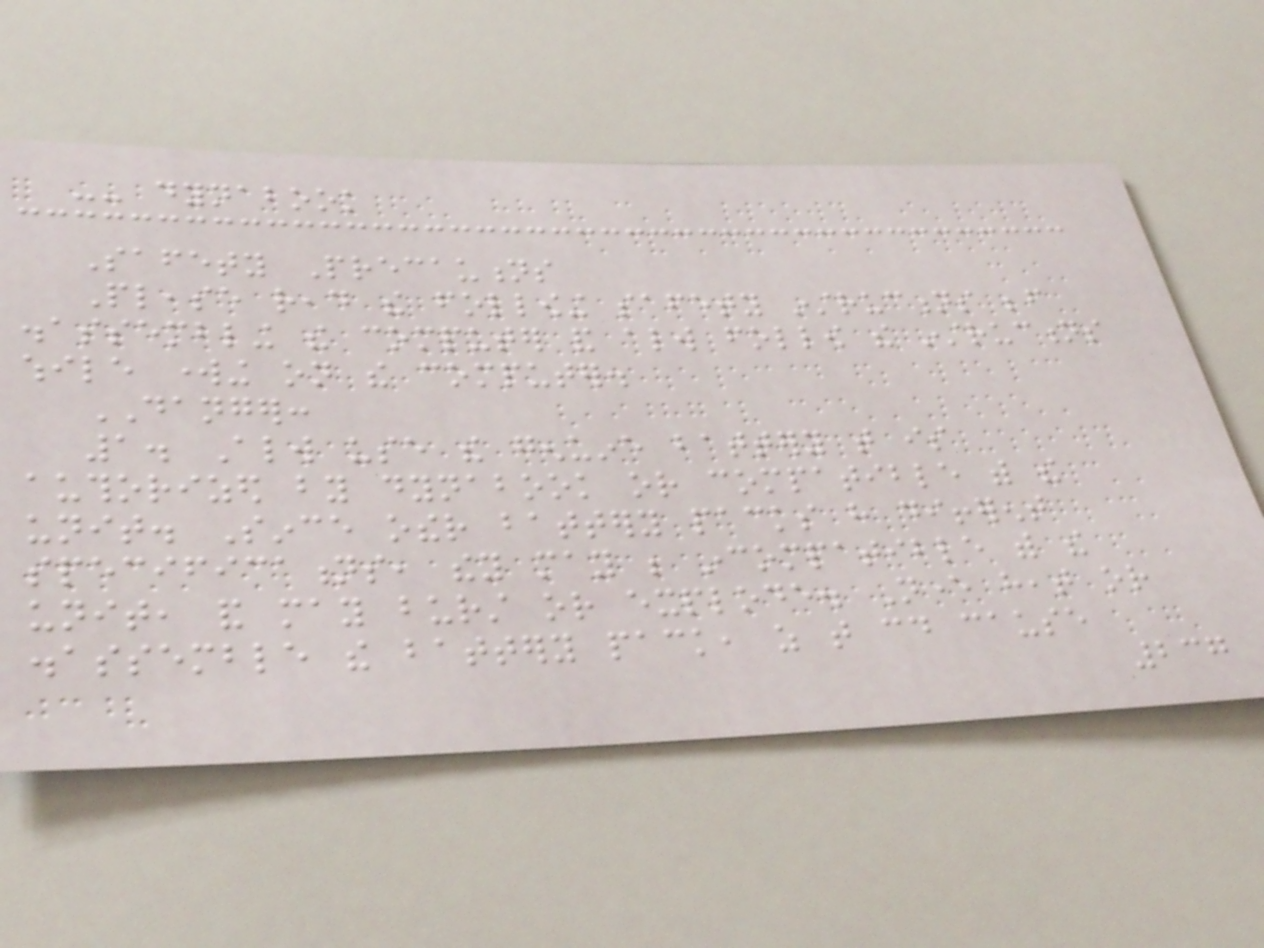-- dynabook
Safety Precautions
Please read the following safety instructions before
disassembling the computer and always follow the instructions
while working on the computer.
DANGER:
1. Always use the genuine battery that is
authorized by dynabook or compatible with the
unit. Since other battery packs have different
specifications, they may be incompatible with the
unit, and may burst or explode. Never heat or
disassemble the battery pack, as that could cause
237
